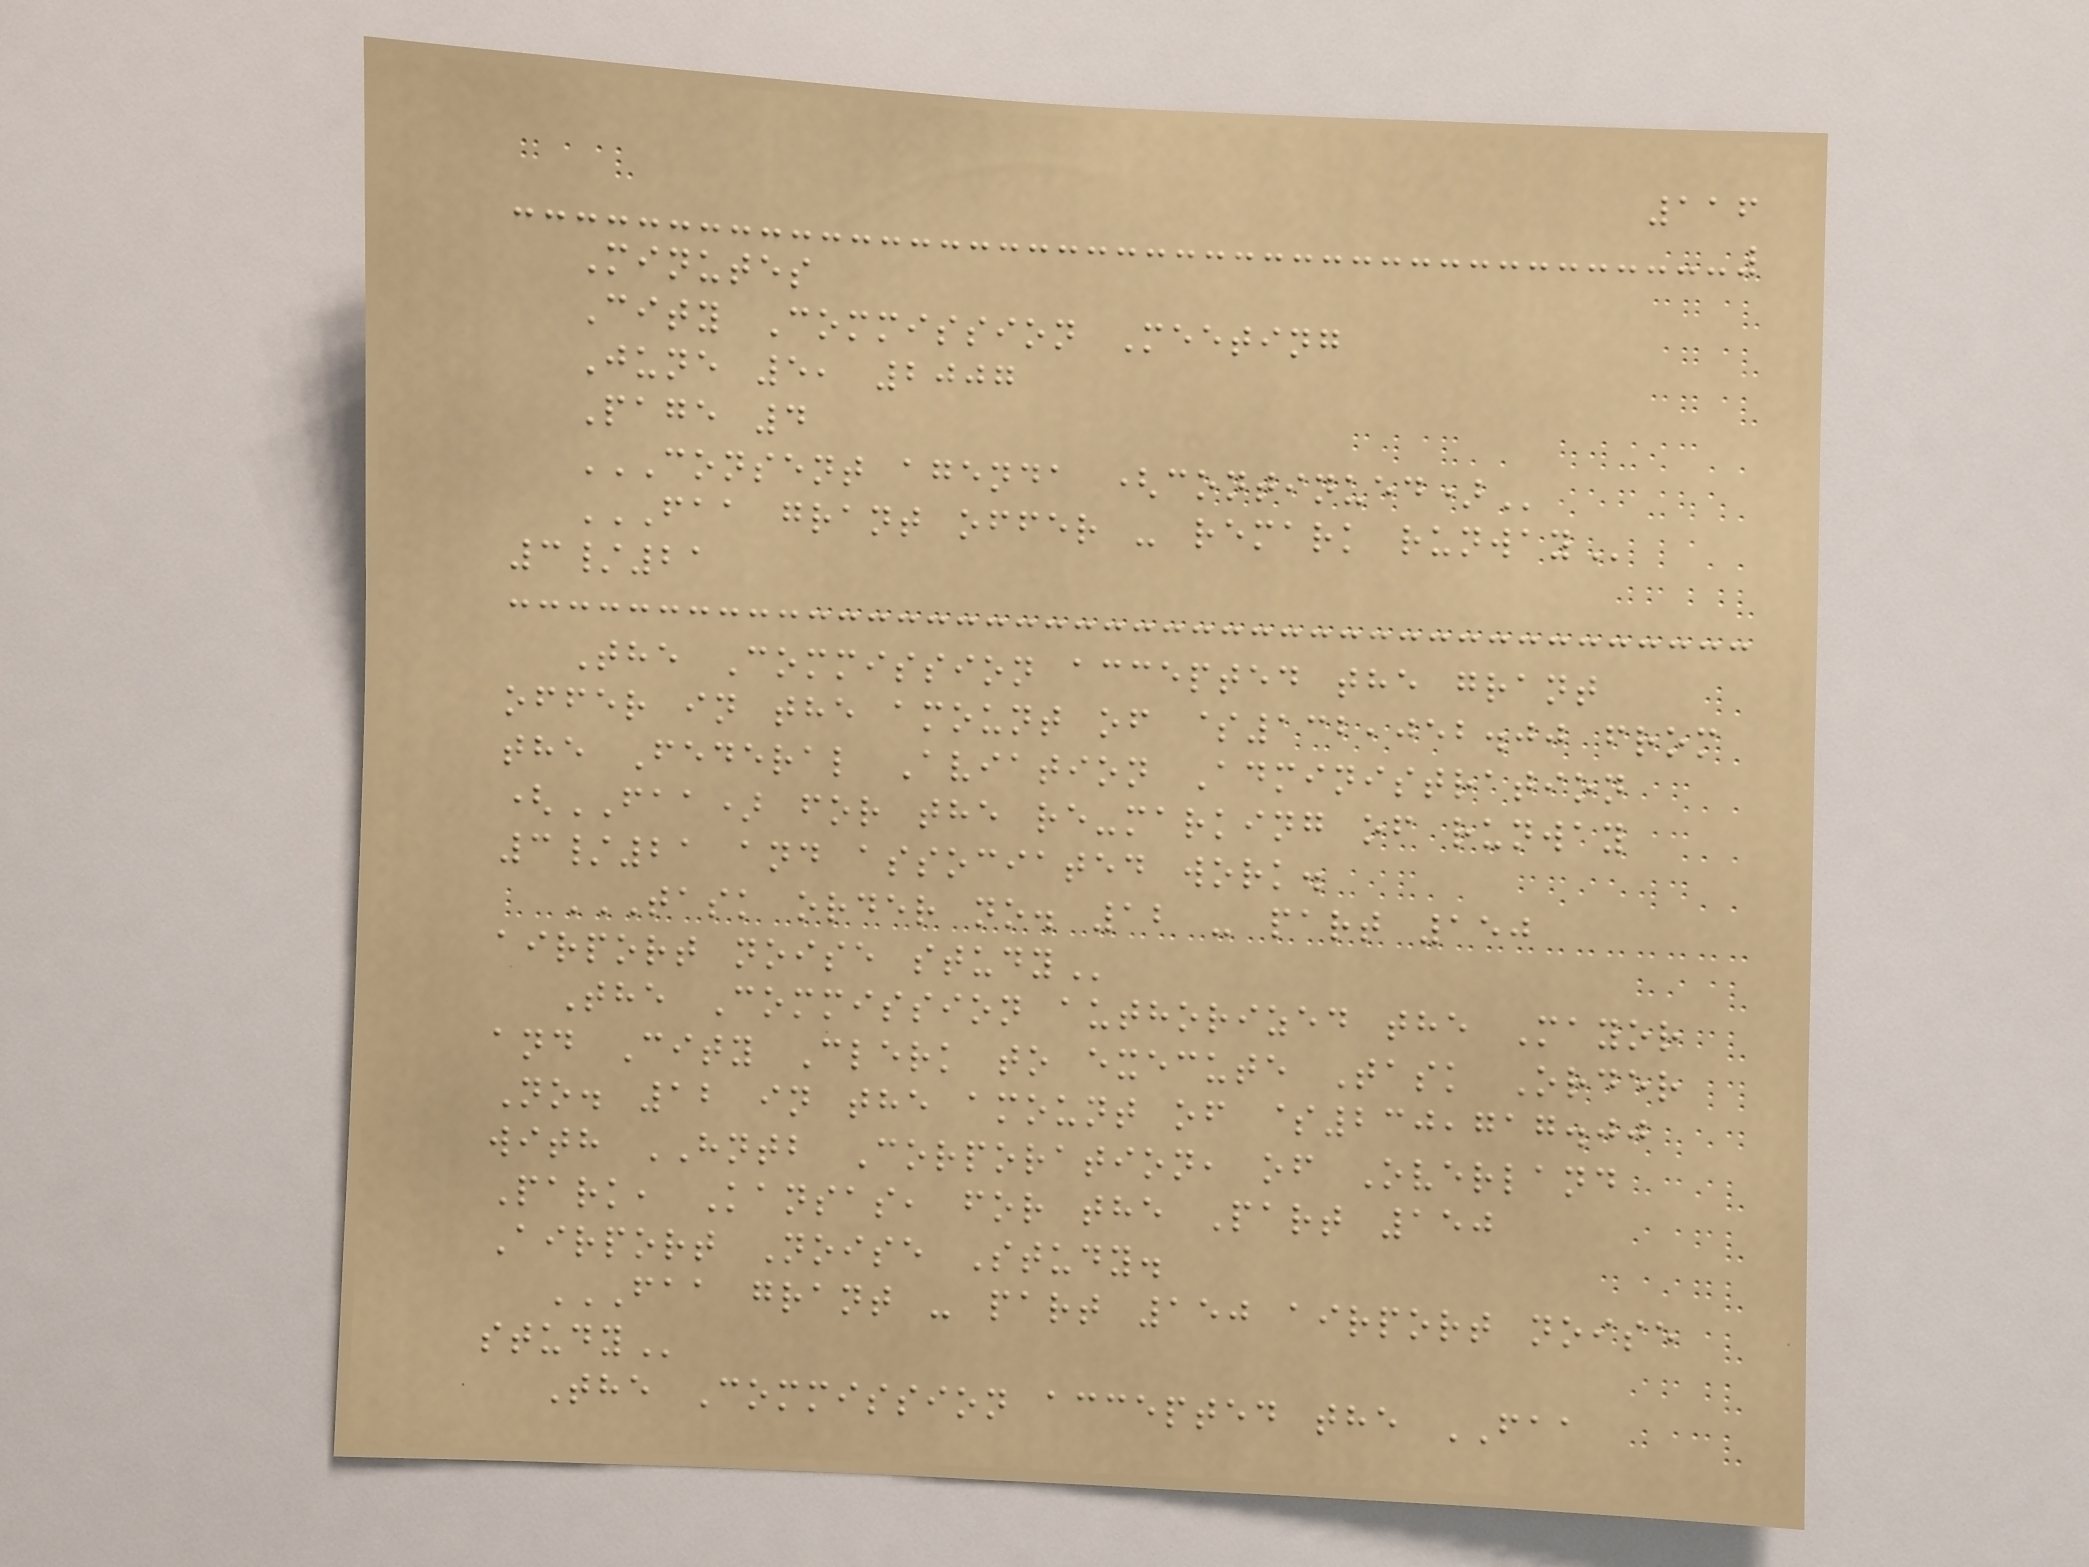116
Minutes
City Commission Meeting
June 5, 2007
Page 4
CONSENT AGENDA (CONTINUED)
FAA GRANT OFFER - REMARK RUNWAY
3/21
The Commission accepted the grant
offer in the amount of $132,052.00 from
the Federal Aviation Administration
(FAA) for the re-marking of runway
3/21 and associated work.
TASK ORDER NO. 12 - PART 150
AIRPORT NOISE STUDY
The Commission authorized the Mayor
and City Clerk to execute Task Order
No. 12 in the amount of $230,717.00
with HNTB Corporation, of Overland
Park, Kansas, for the Part 150
Airport Noise Study.
FAA GRANT - PART 150 AIRPORT NOISE
STUDY
The Commission accepted the FAA
